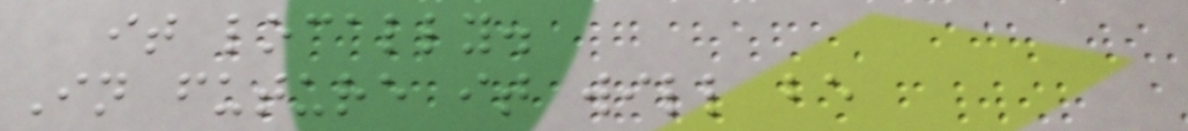it locally.
In future it will be
